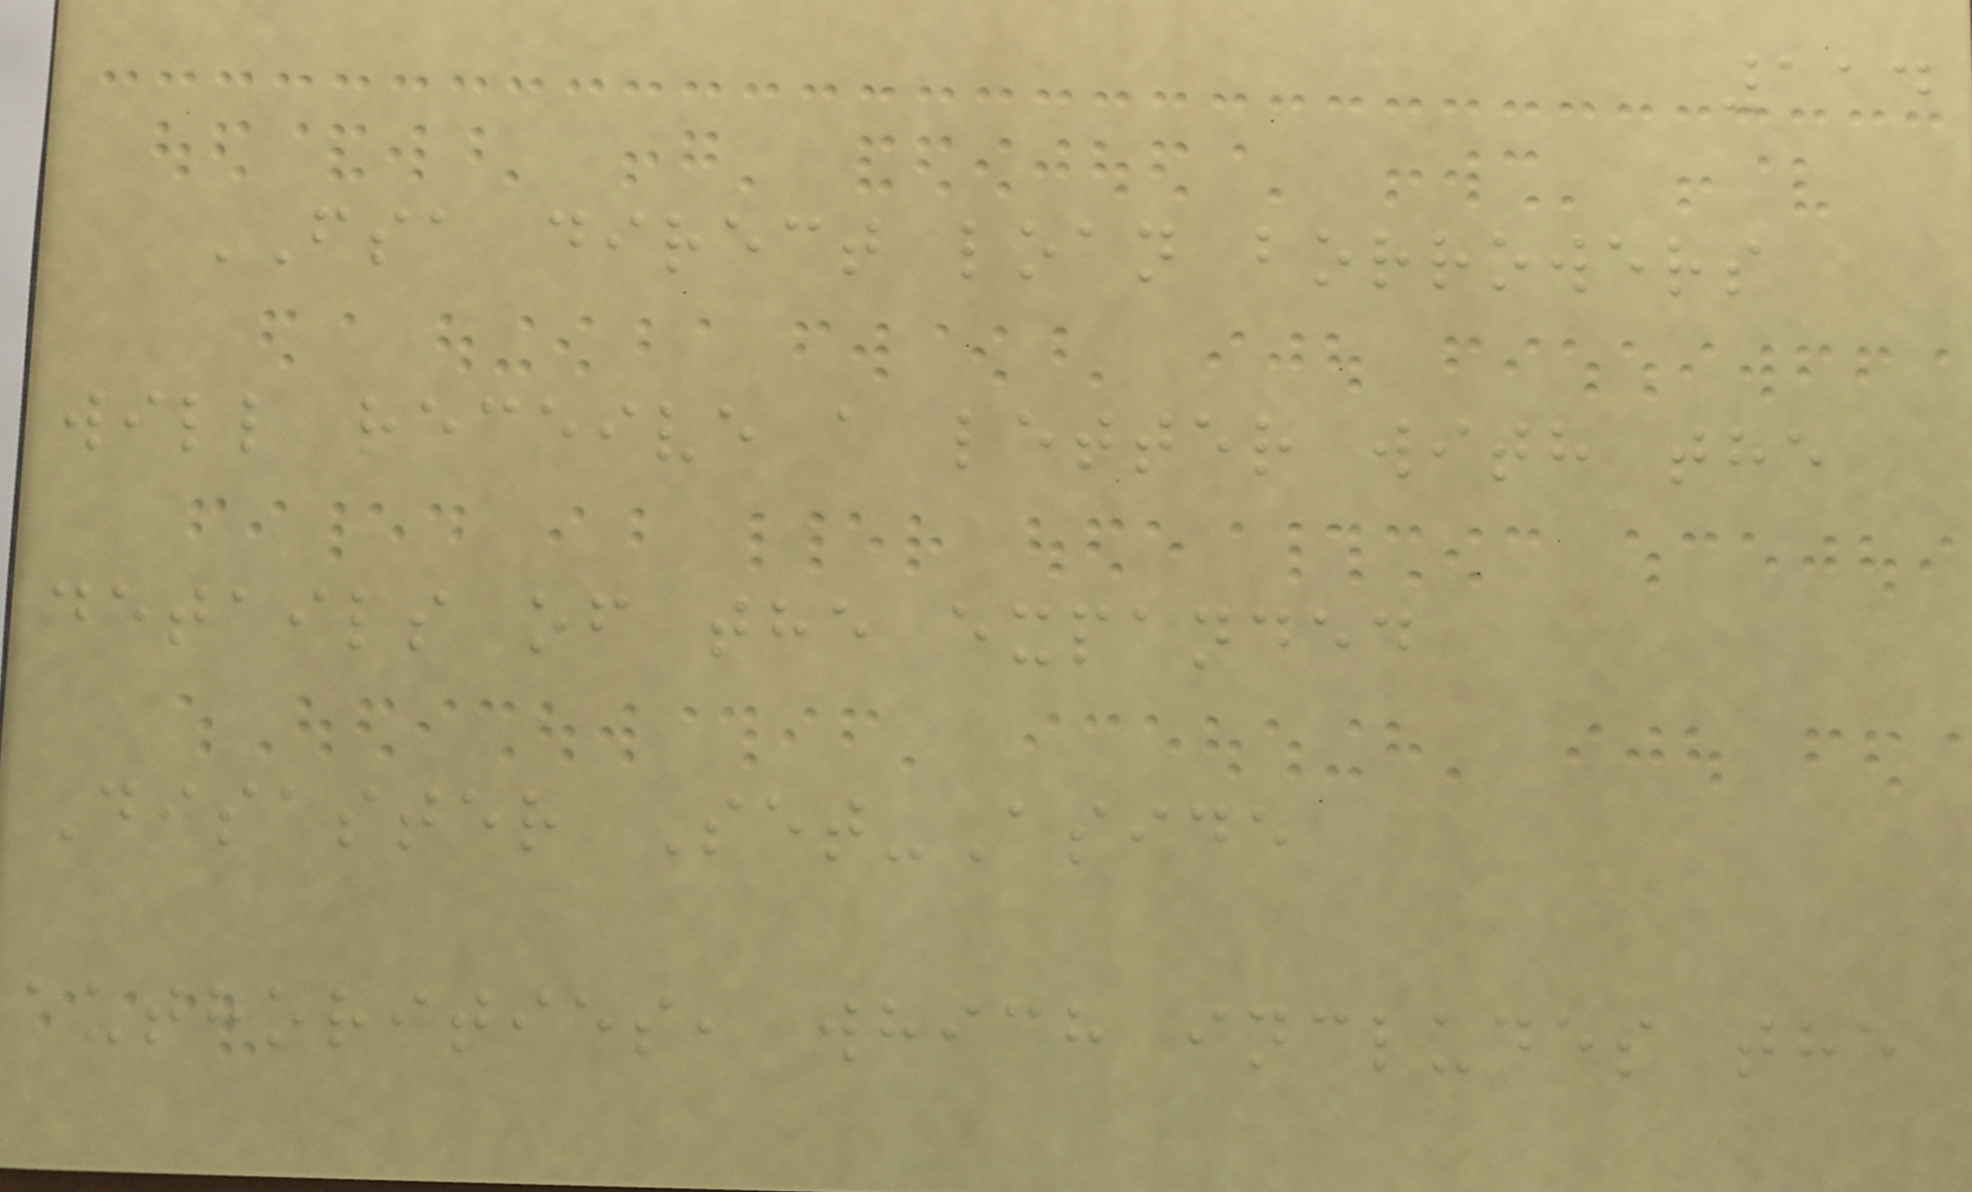114
FSA direct loan borrowers
will receive a letter with the
details of the expanded
Disaster Set-Aside
authorities, which includes the
